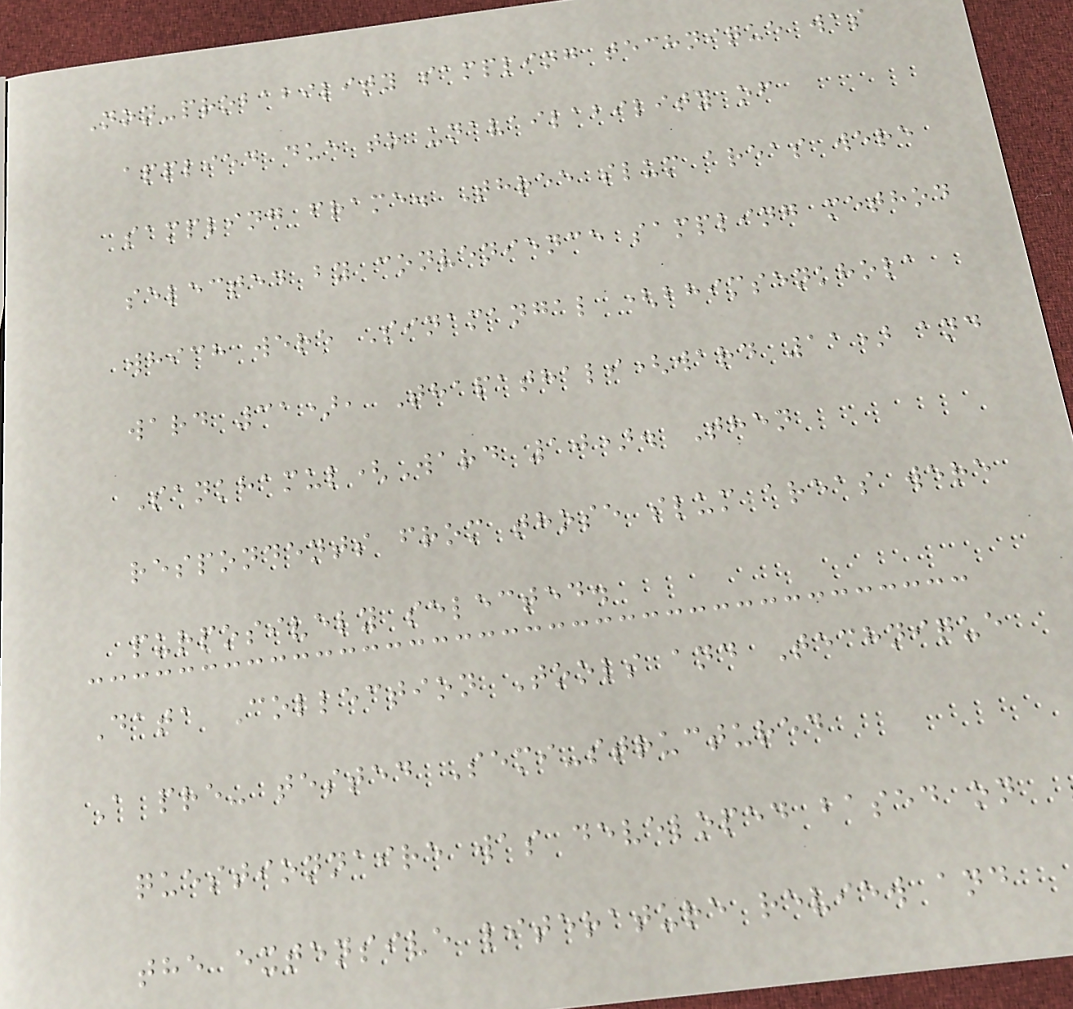Non-probability sampling technique was
applied due to unavailability of
sampling frame. Three slum areas were
selected by convenience sampling method
which were Sinamangal (bhimsenkhola
ward 31), Thapathali(ward 11) and
Sankhamul(Ward 10). Then
respondents from those slum areas were
purposively selected.
Data Collection Tools and Technique
A pre- tested Semi-structured
questionnaire was developed based on
the extensive literature review and
